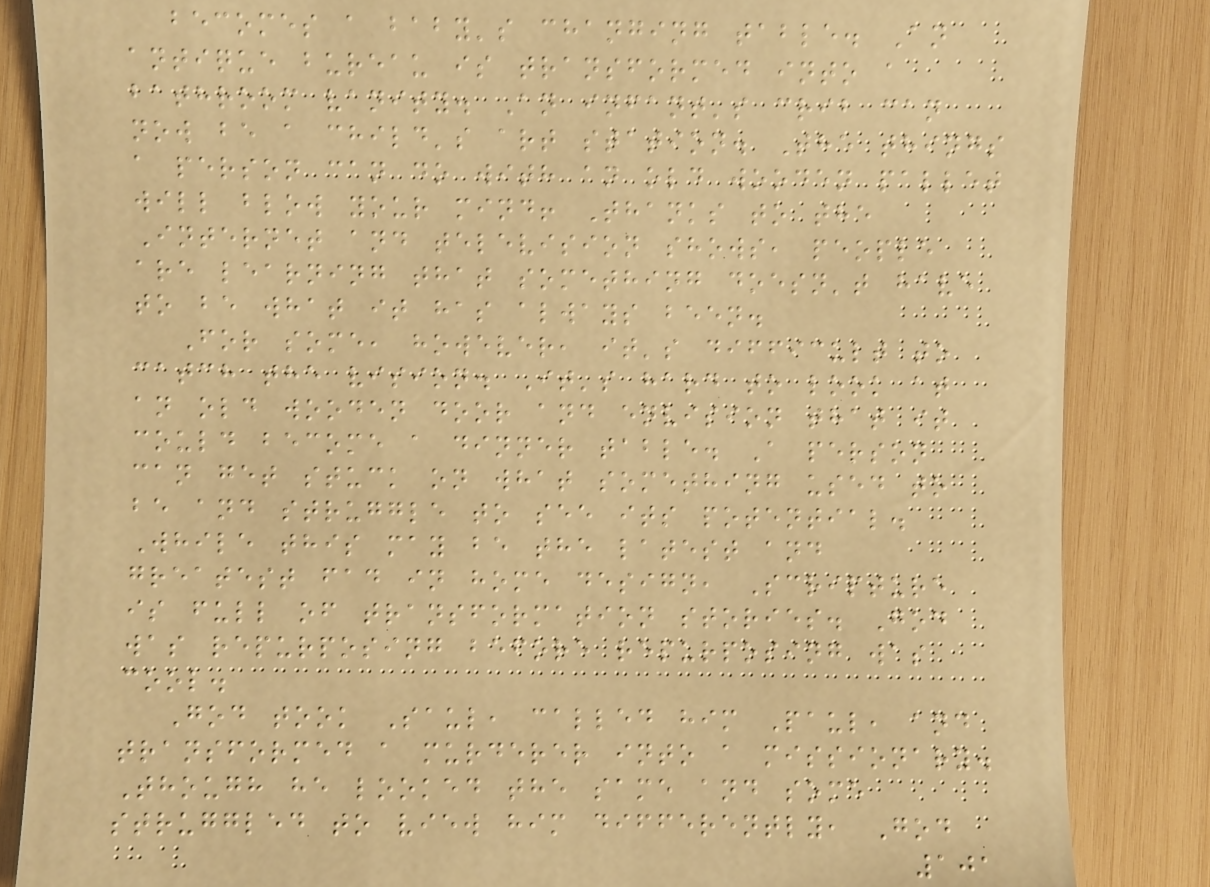becomes a baby's changing table. An
antique bureau is transformed into a
bathroom vanity. An infant's crib can
now be a child's art station. The things
a person can do with an old wooden pallet
will blow your mind! Thanks to the
Internet and television shows, people
are learning that something doesn't have
to be what it has always been.
For some, however, it's difficult to
catch the vision. It's hard to look at
an old wooden door and envision that it
could become a dinner table. A person
can get stuck on what something used to
be and struggle to see its potential.
While this may be the latest and
greatest fad in home design, Scripture
is full of transformation stories. God
was repurposing before repurposing was
cool.
God took Saul, called him Paul, and
transformed a murderer into a missionary.
Though he looked the same and some
struggled to view him differently, God
101
